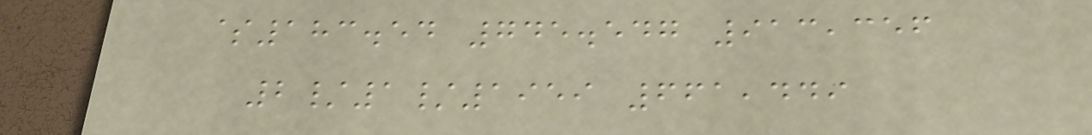$183.54 745.547 913,356
2/1/1959 661,449
